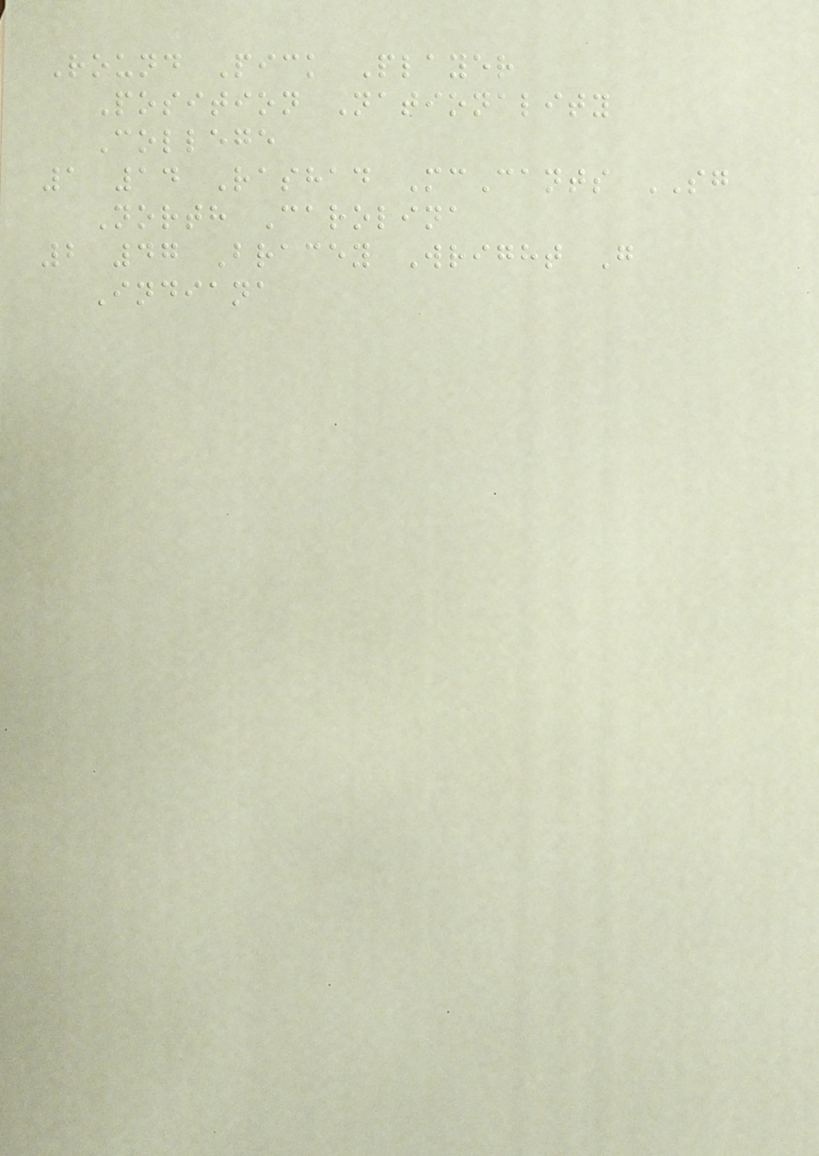Round Pick Player
Position Nationality
College
1 14 Rashad McCants SG
North Carolina
2 47 Bracey Wright G
Indiana
